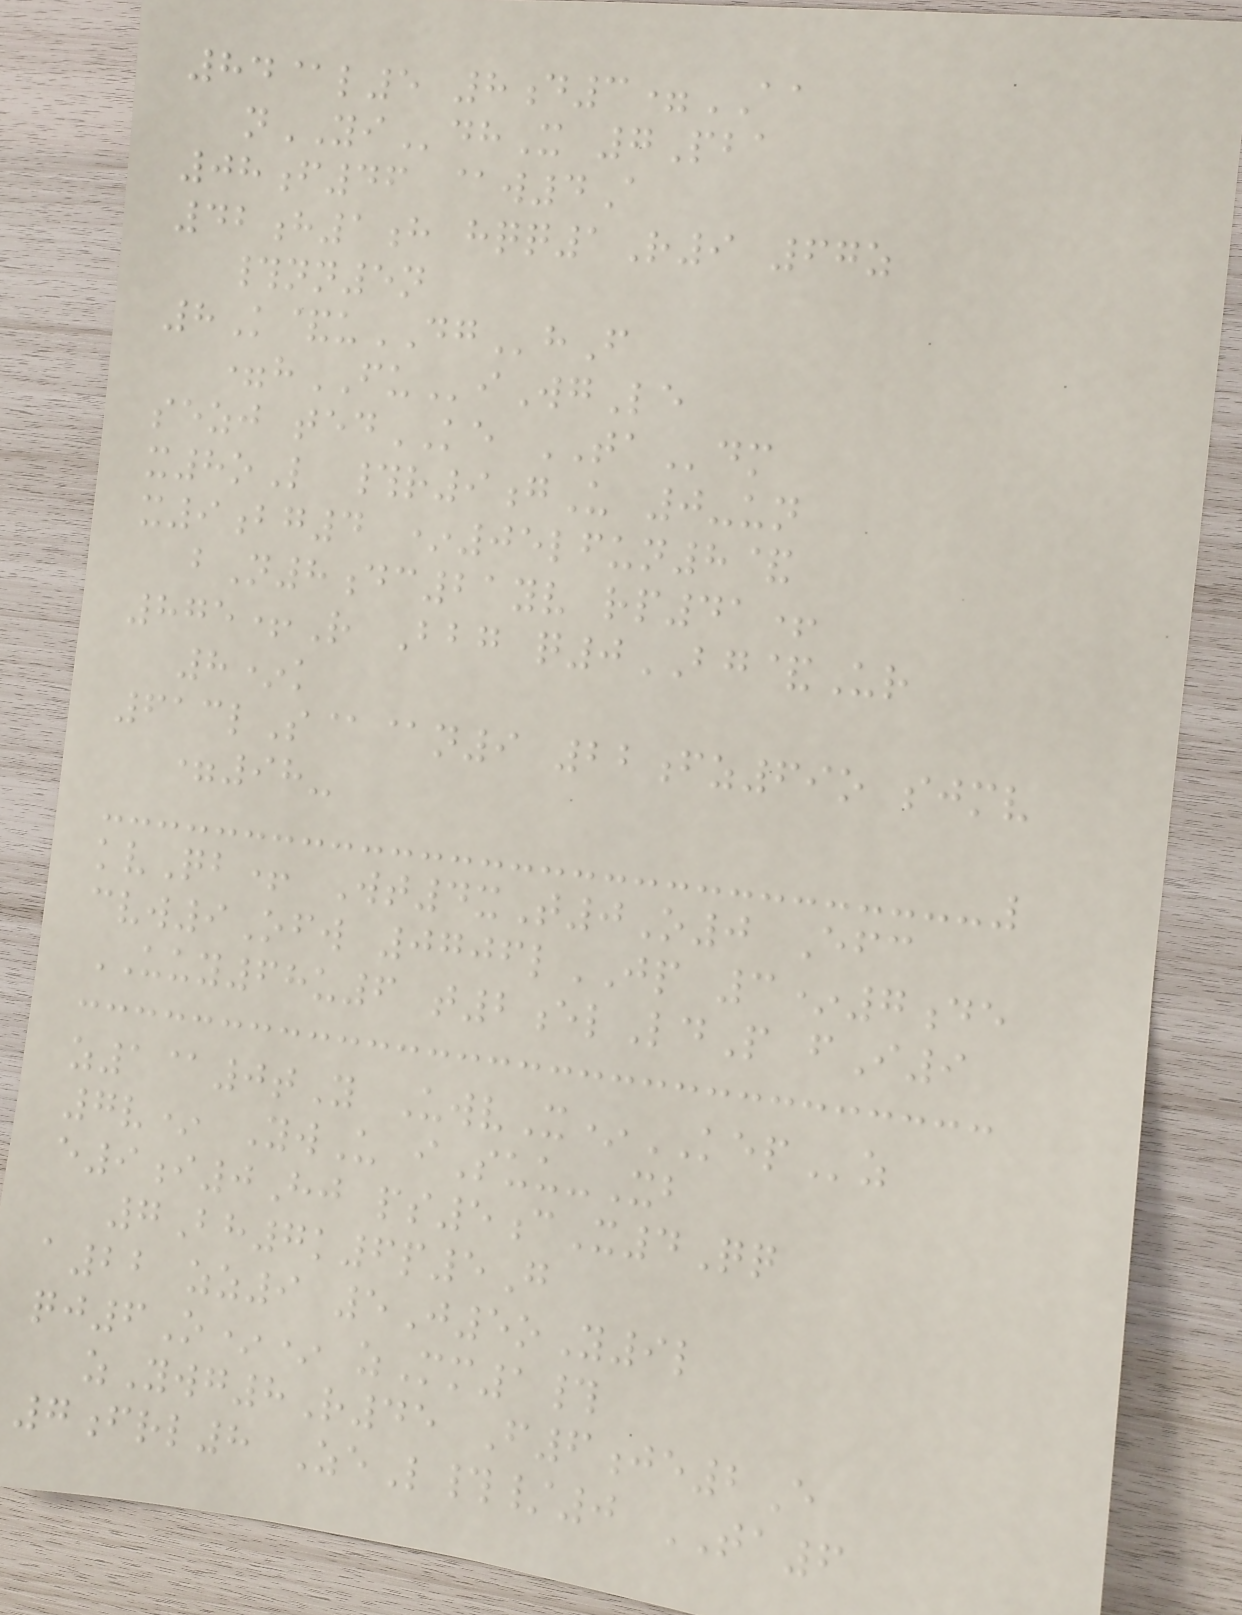84@l5 8d3=AA
nYIdhX 7Pba
08f46 @w4A
42h1h hqq1R9 67z
#nn5n
8K&uDGhF
=hFUiWgLe
sezj tedKE TAdm
x8oL #r9gU 0-un
x9bg4 *05lfun8&
bN8dc21yv rp41+
875+R Bbg q0BG&Ur
8*k
613lS@@n9 22fz69o sjmv
=98-
kvQb+ Wt4xT0O0 Efc
cvw9Ofw 0706lJP 3*7de
UUY68u6 t2elLdP fI9
z1@0tY UwvX*KEPz
7v* YwU iSuu-Xb
e9i0Hj ps5cX4Qq
7Bh7k6p5G
a22 zz9 5J5oY9l
qj6O** zMm1#
zYwg8R45 F6je2E
7frl8 ZeL#/0 TA6
